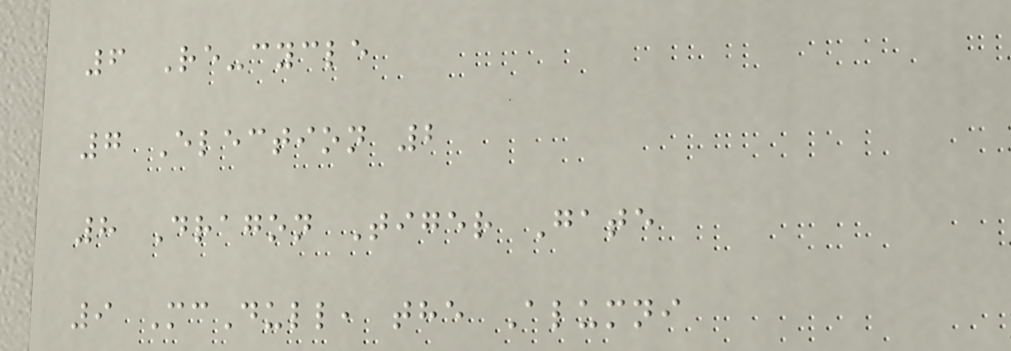6 Re-cycle
7 Election 2
8 Dragon Tiger Gate
9 McDull, the Alumni
